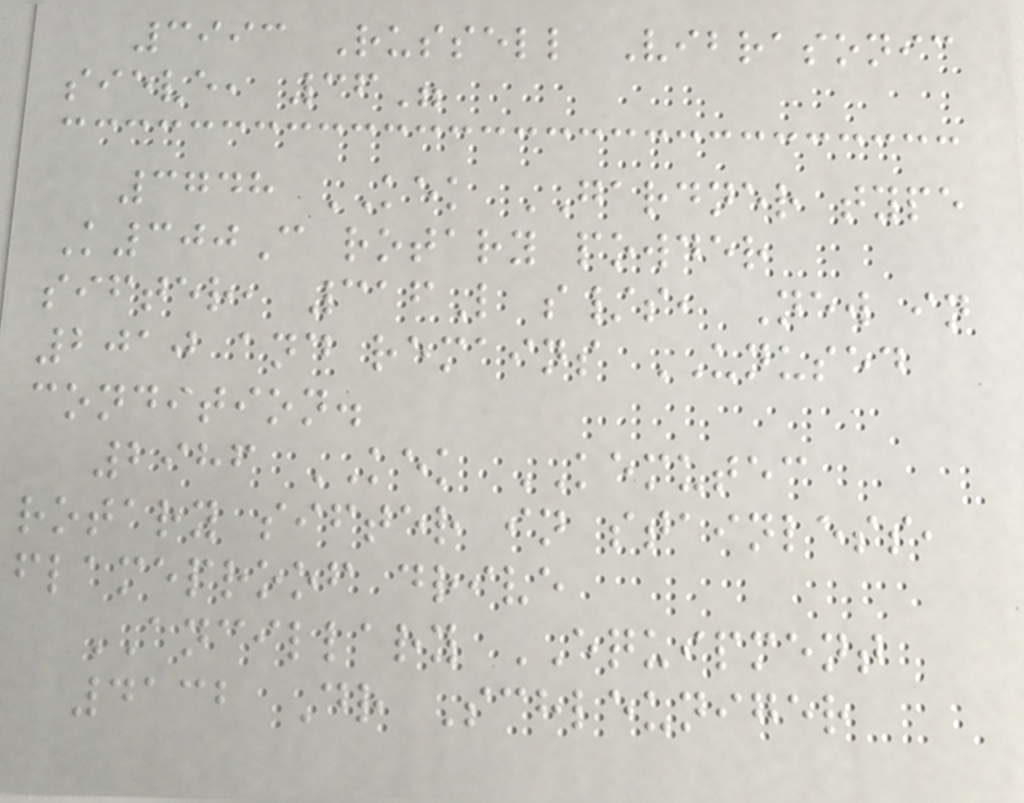3993 Russell Vibrasonic
sieve, 36"
3748 KEK GARDNER type
K300C rotary powder
sifter, 316L s/s, New in
2010 and remains UNUSED
condition.
2986 KEK KEMUTEC
rotary sifter in stainless,
flameproof drive
ANCILLARY EQUIPMENT
4132 Dr Schleuniger
